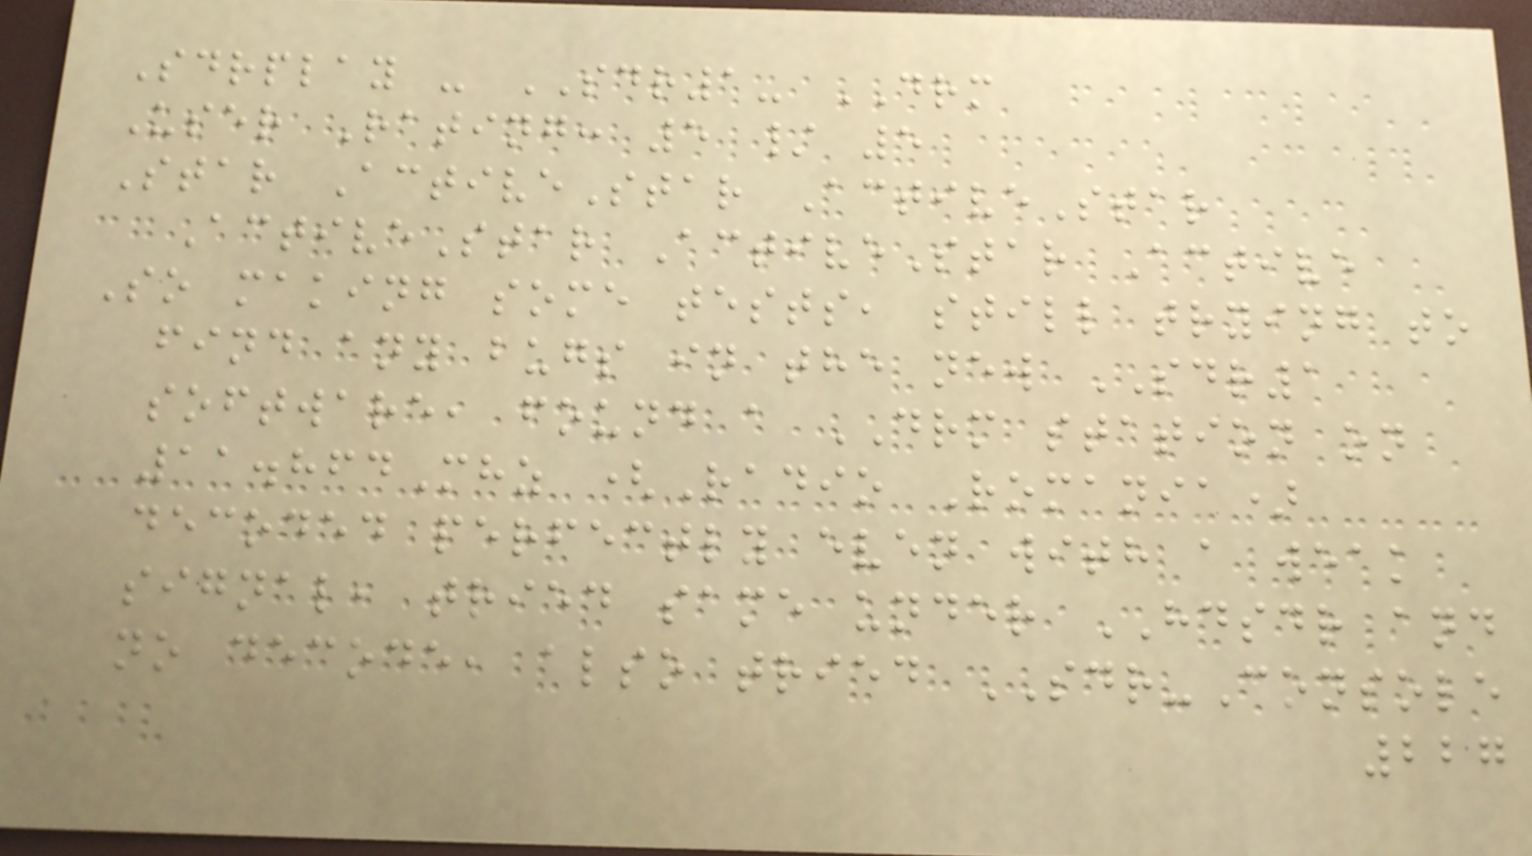Sdrplay - SDR1- DRM
User Rating: 5 / 5
Star ActiveStar ActiveStar
ActiveStar ActiveStar Active
So making some tests, still trying to
find any bugs in the new SDR1
software, found a DRM station on
11.864Mhz (Radio Romania)
decoded perfectly even with a weak
signal, tried same under HDSDR and
no decode, also tried SDR-Console
227
